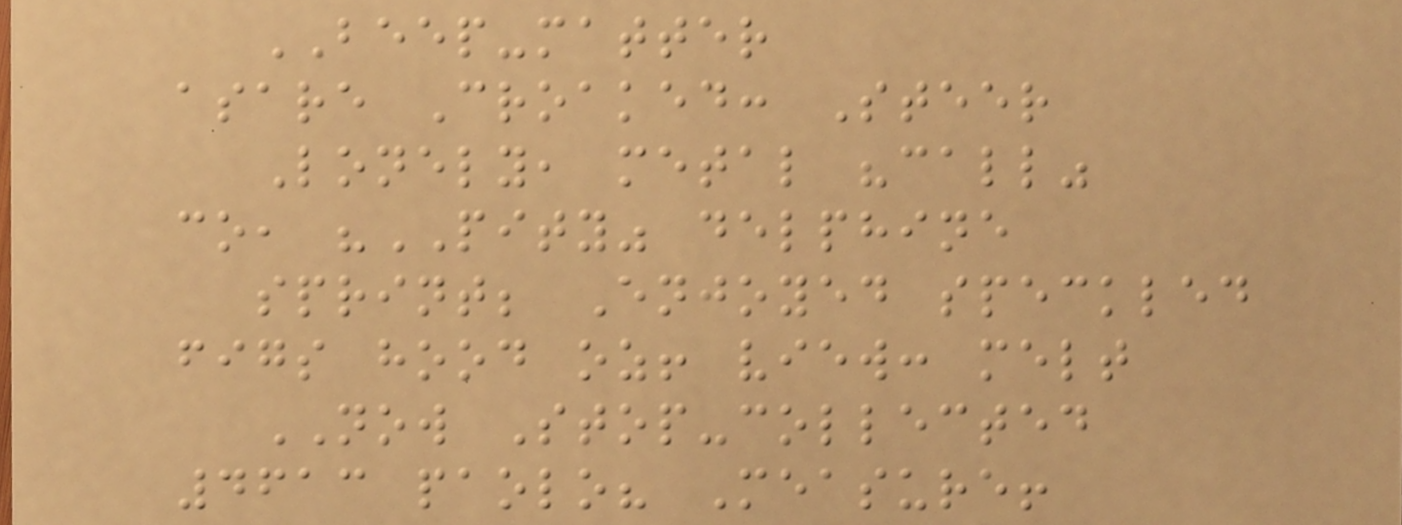BEEP-matter
asare Croaked: Steer
Lonely, metal "call"
co, "PITY" delphine
sprint; Enjoyed speckled
figs hood oz! view: melt
NOW Stop-collected
4613 paolo? Measure!
